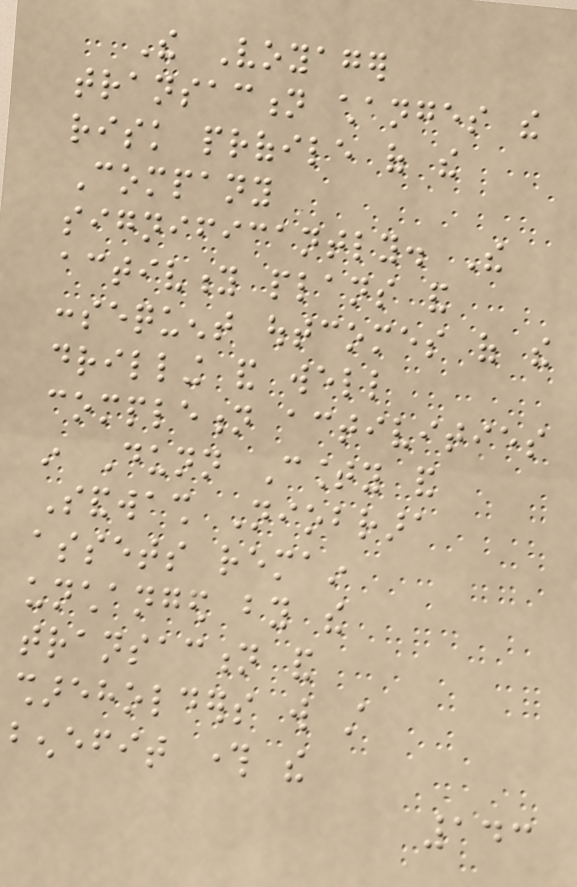The Voyager
transaction changes the
risk profile of the
Company
significantly. The
activity plans and
consequent outcomes of the
drilling and well
completion activities
in Dunn County and
Sandwash Niobrara
assets remain
unchanged by the
transaction and
shareholders will still
benefit through the
143
